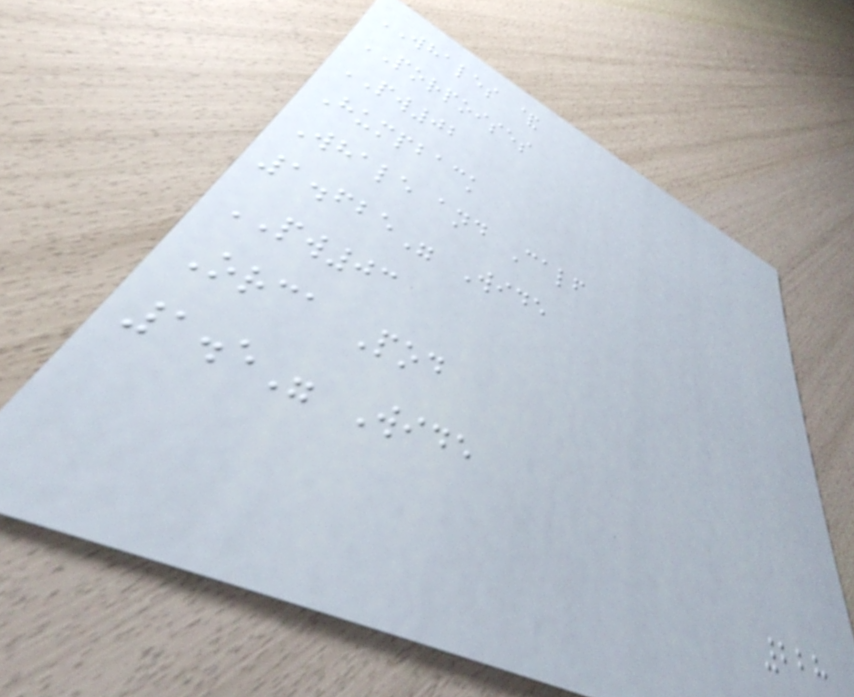WHALES &
PORPOISES
PW02
Humpback
Whale and Calf
1.625" Wide
PW03
Orca Pod
1.5" Wide
228
